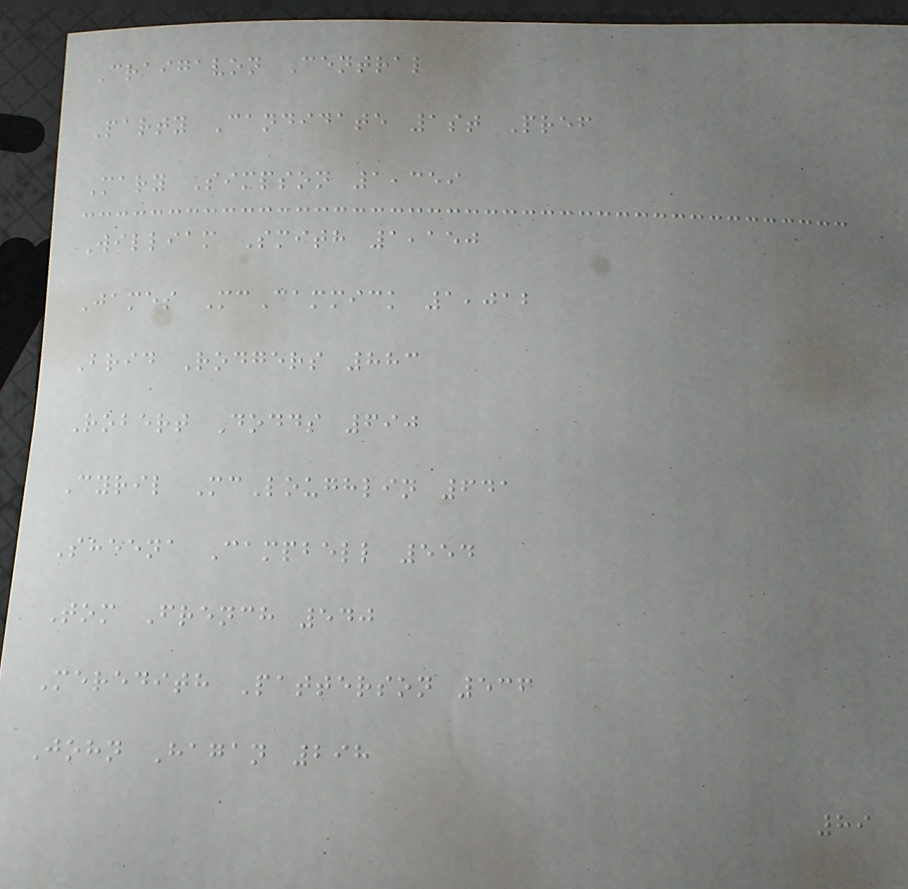Craigavon Central
Party Candidate 1st Pref
Mary Simpson 1,359
William Smith 1,150
James McCammick 1,012
Brid Rodgers 883
Robert Dodds 690
Cyril McLoughlin 641
Sheena Campbell 554
Tom French 540
Meredith Patterson 536
John Hagan 298
89
